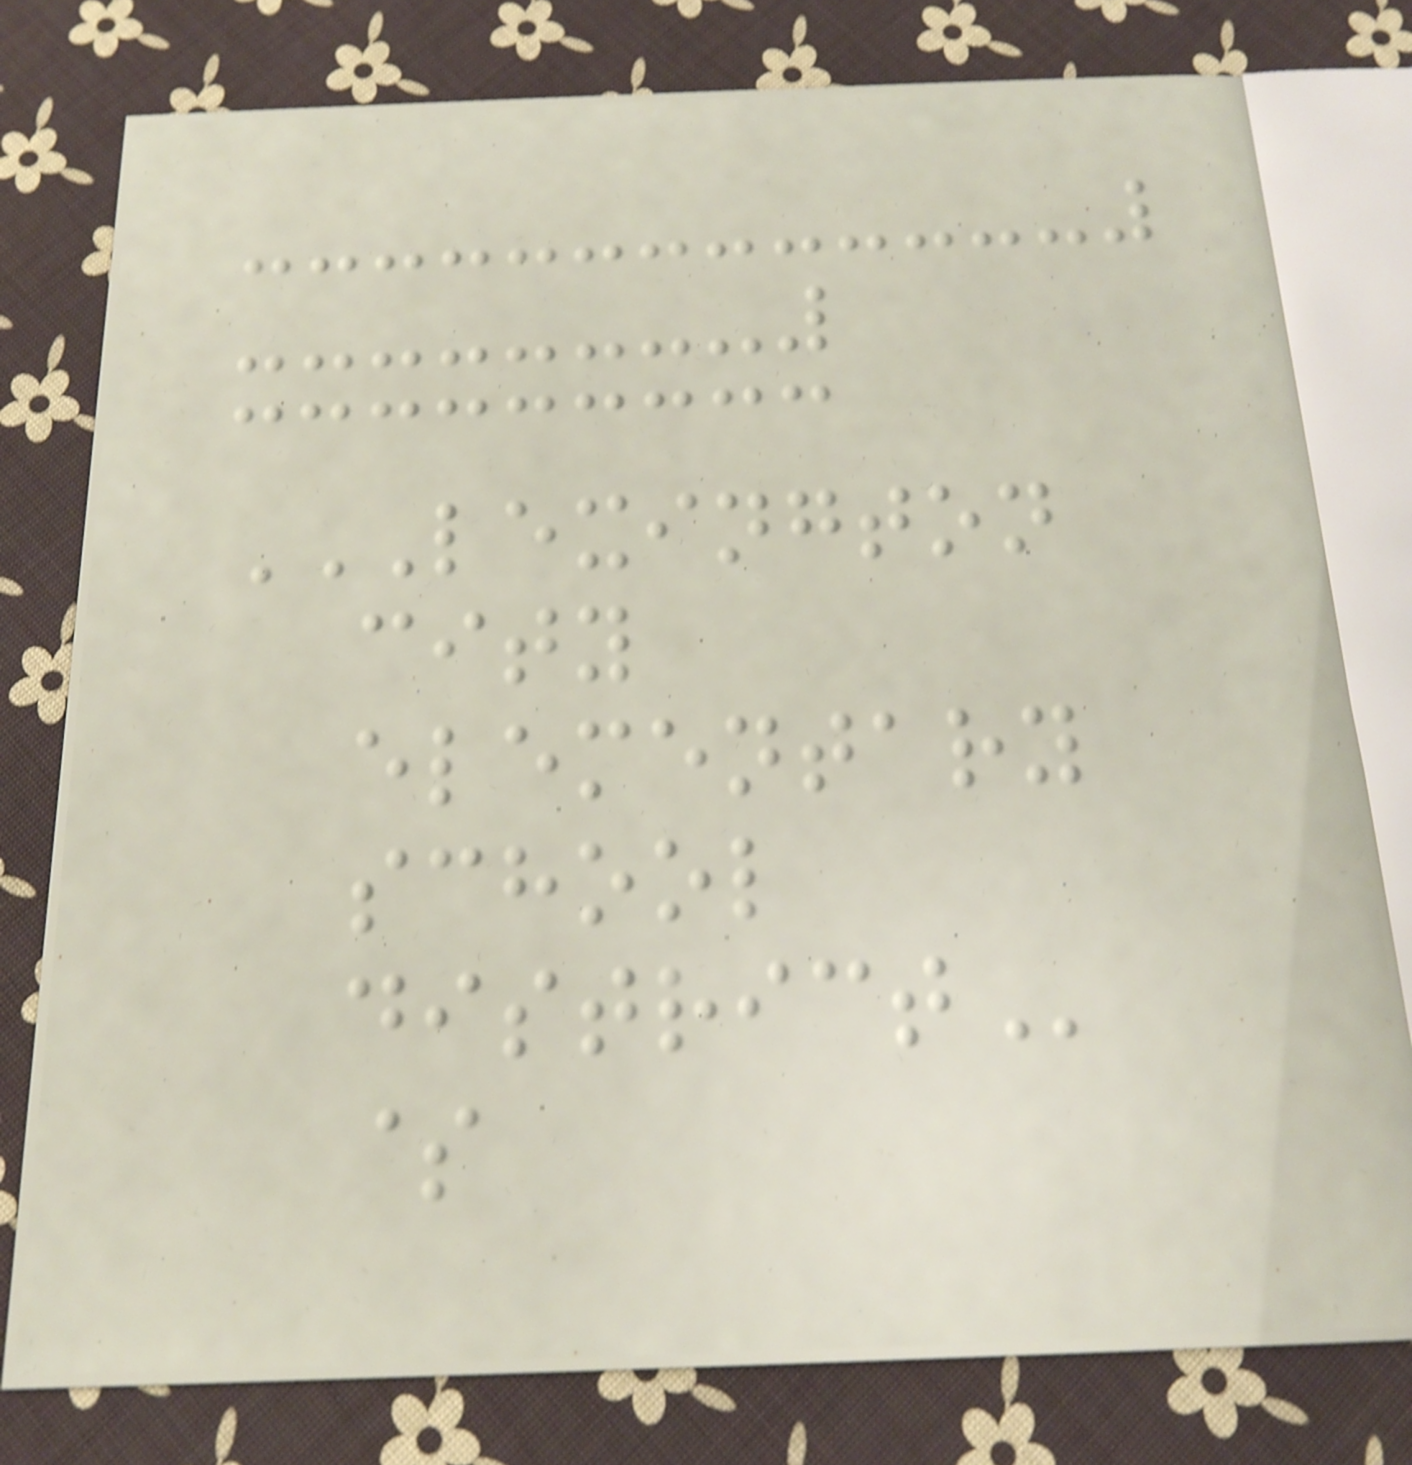LEXINGTON
CITY
ELEMENTARY
SCHOOL
DISTRICT
$
